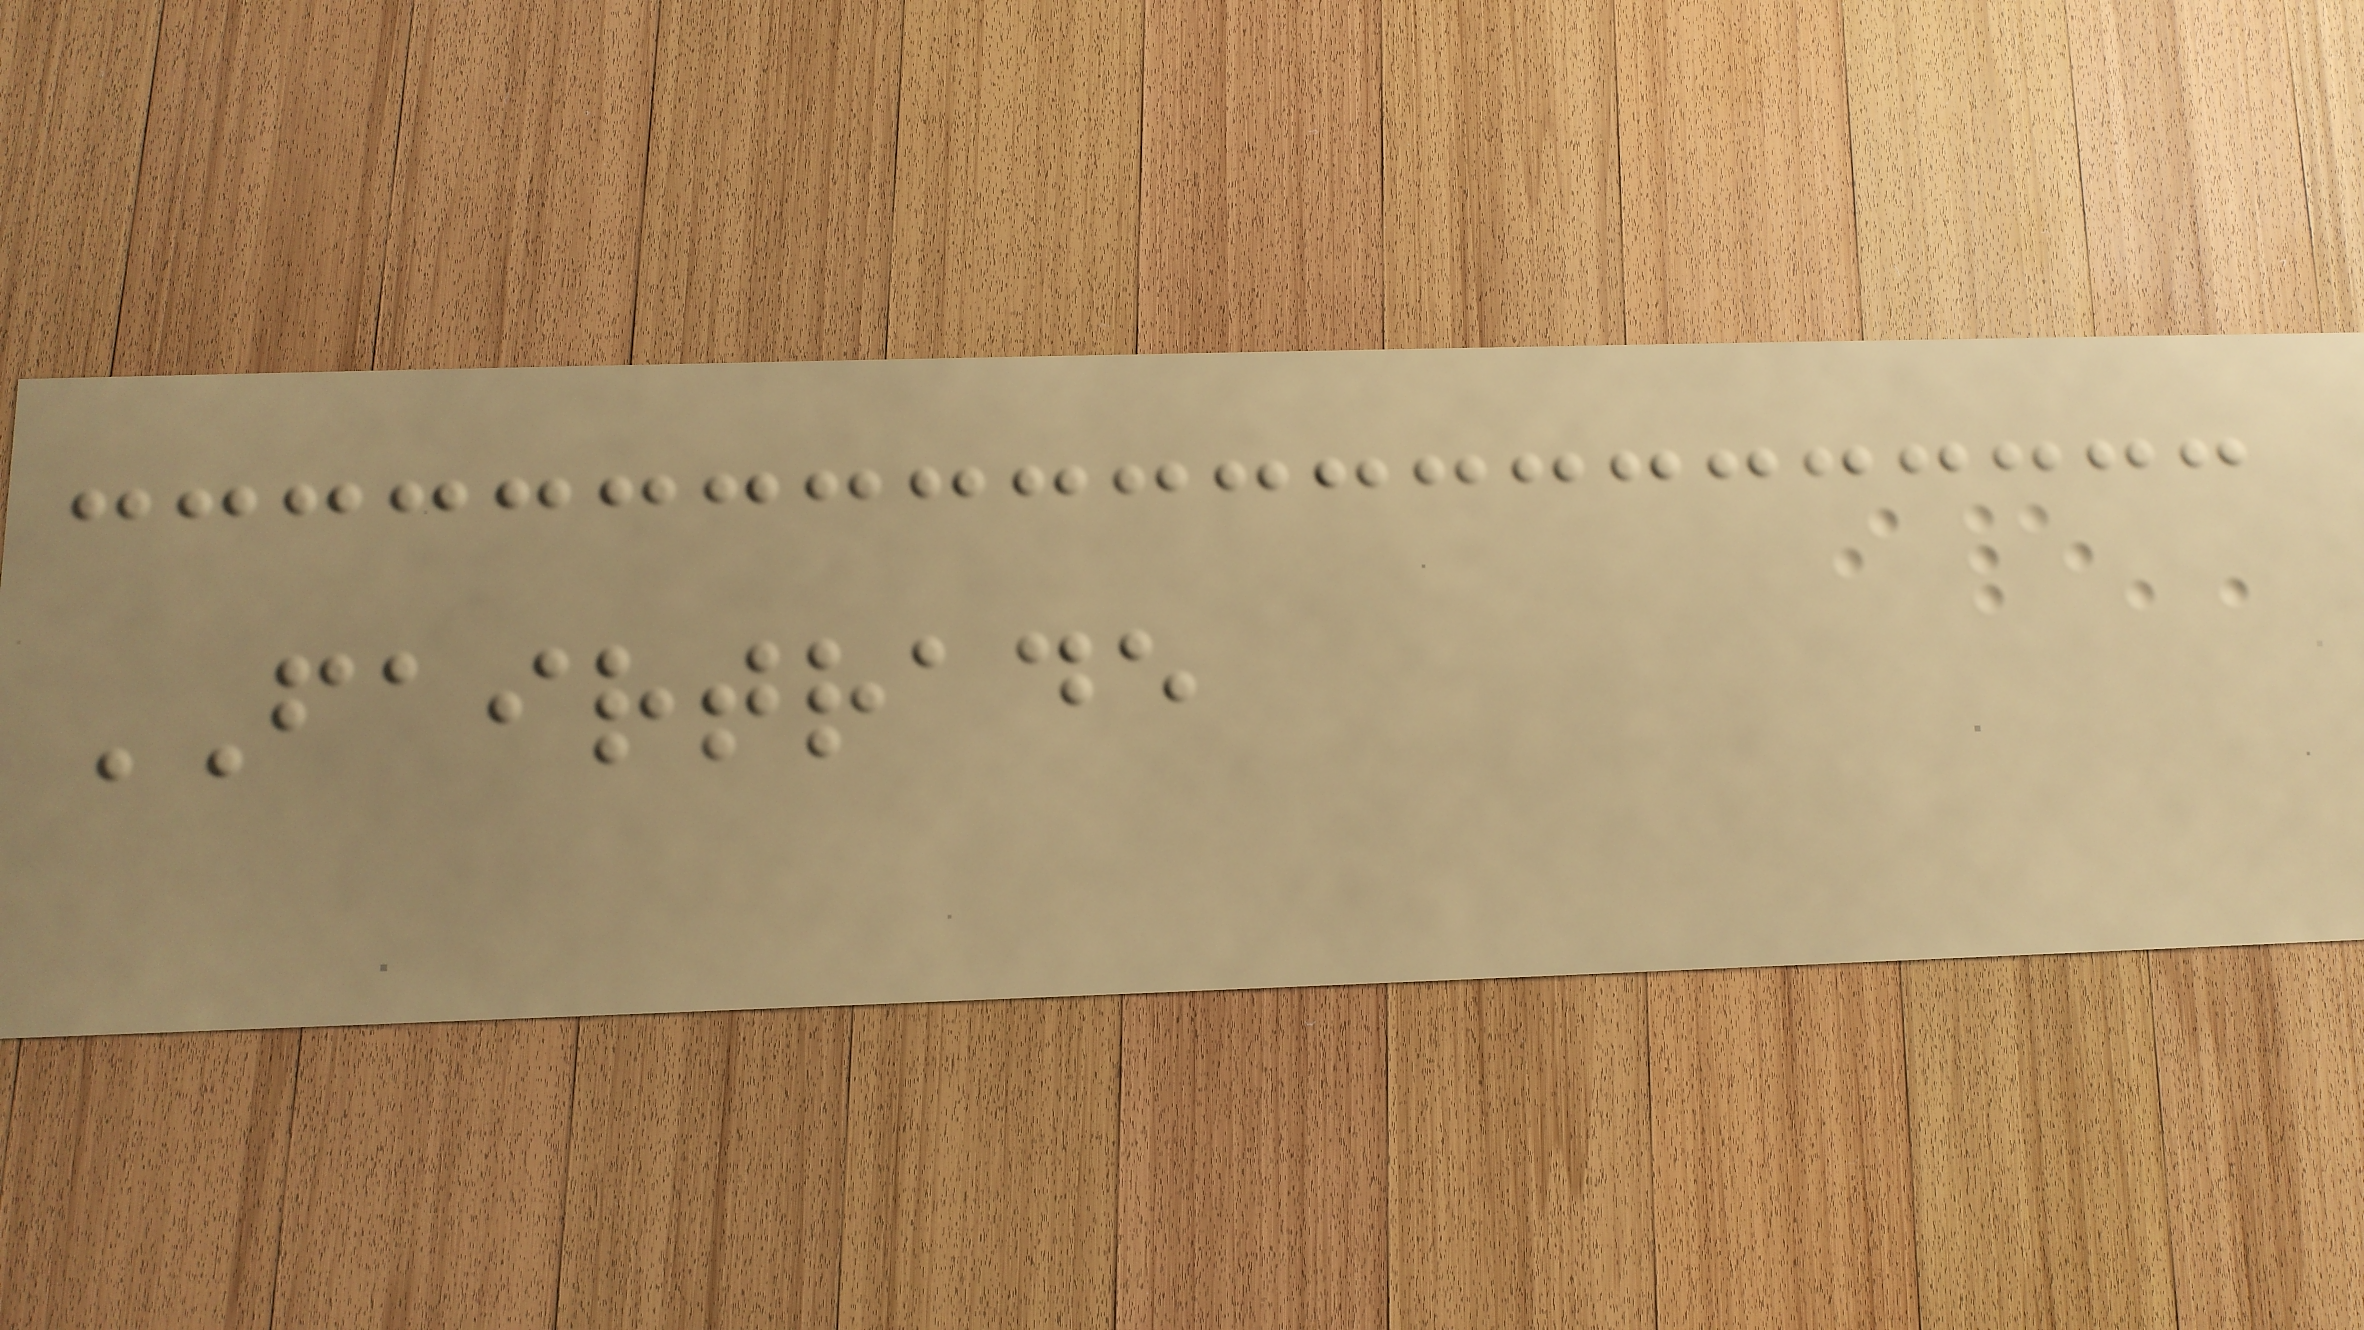FAIRTRADE
